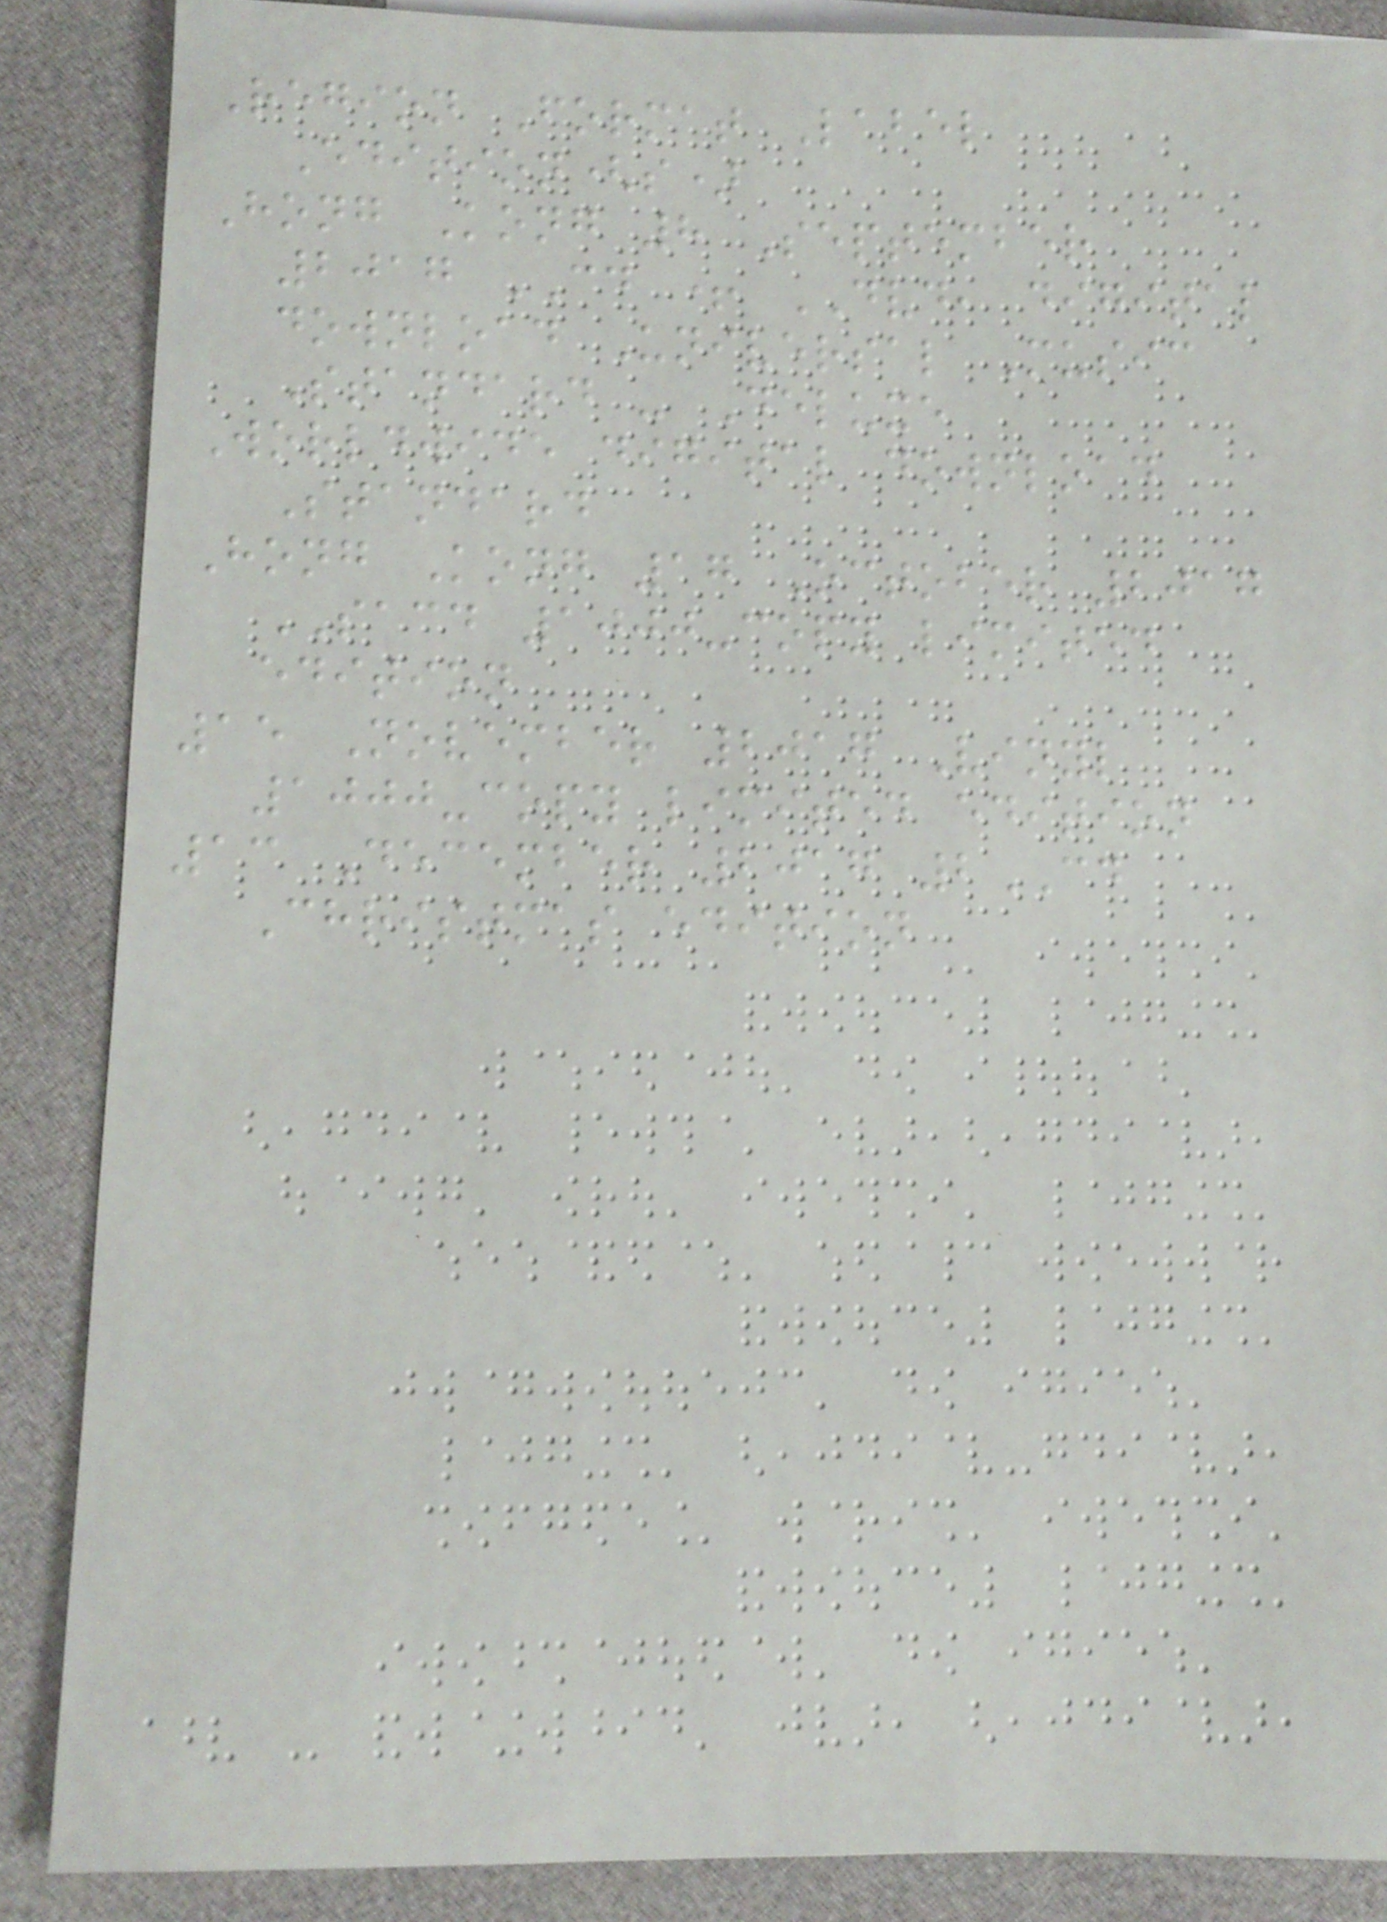Region Format Label
Edition(s)
Hong Kong 8 September
2017 CD + DVD, digital
download Universal Music
Standard - Deluxe
Worldwide digital download
Standard
Hong Kong 17 October 2017
SACD 1000-copy limited
edition
15 November 2017 Vinyl
1000-copy limited edition
13 December 2017 2CD
Christmas edition
